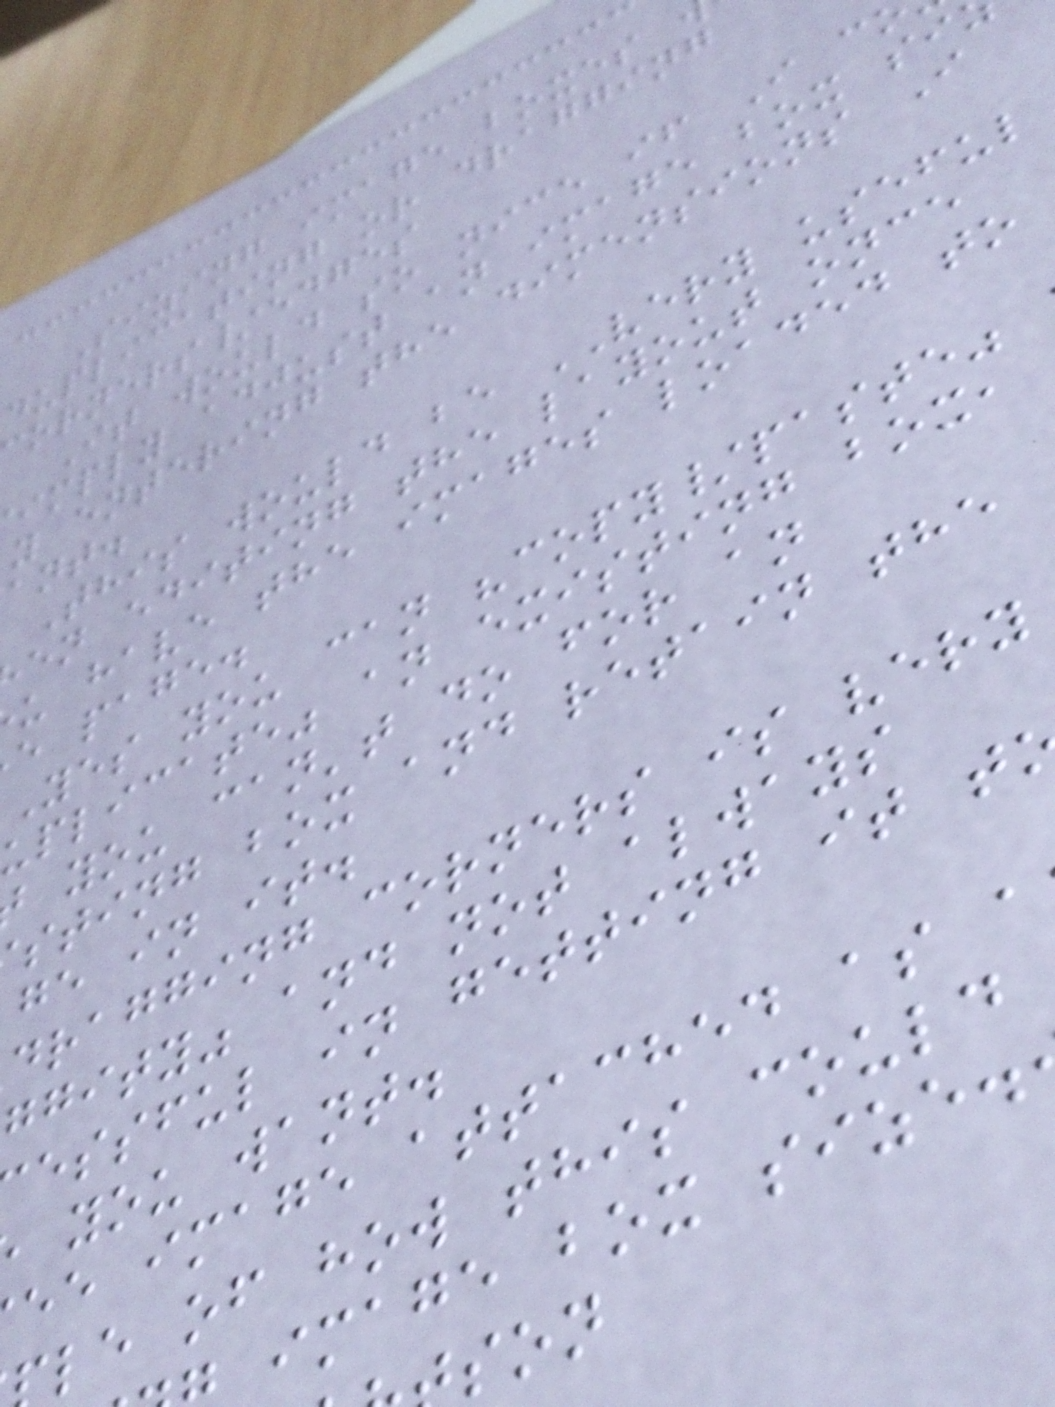Sizing image boxes
duplicating or dragging
orners/edges
It would so nice if I c
imply adjust an image box si
y entering the dimensions I
ant.
This would be VERY useful
en editing the layout once
u have the images loaded to
e page.
Yes you can "copy/paste"
uplicate" an existing box,
you can't do for an
sting box and retain the
ge in it.
dragging corners is very
ggity" and not always
essful in getting it t
you want.
ee image attached as a
le of how this could
image box size.
